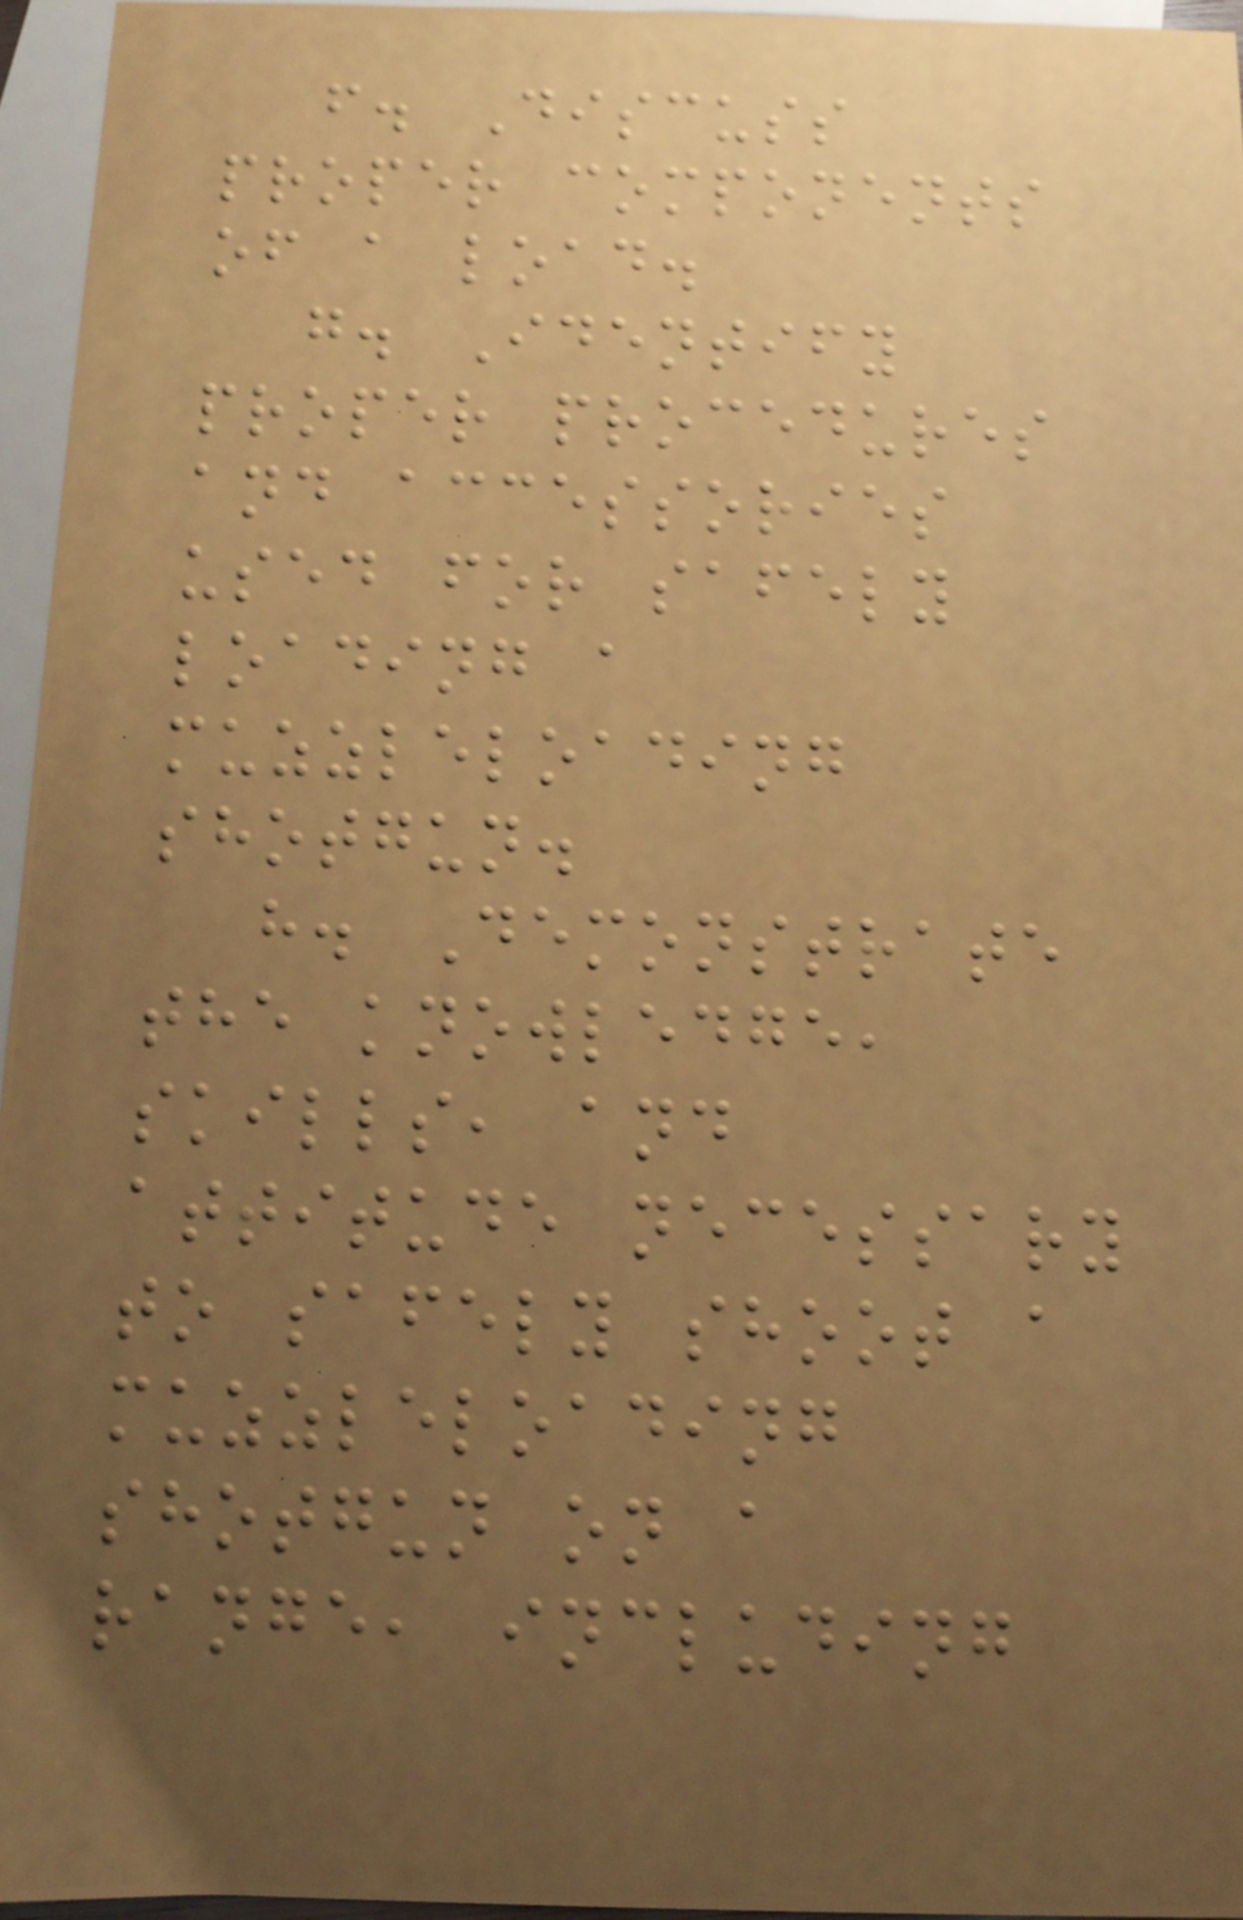f. Discuss
proper components
of a load.
g. Identify
proper procedures
and accessories
used for safely
loading a
muzzleloading
shotgun.
h. Demonstrate
the knowledge,
skills, and
attitude necessary
to safely shoot a
muzzleloading
shotgun on a
range, including
